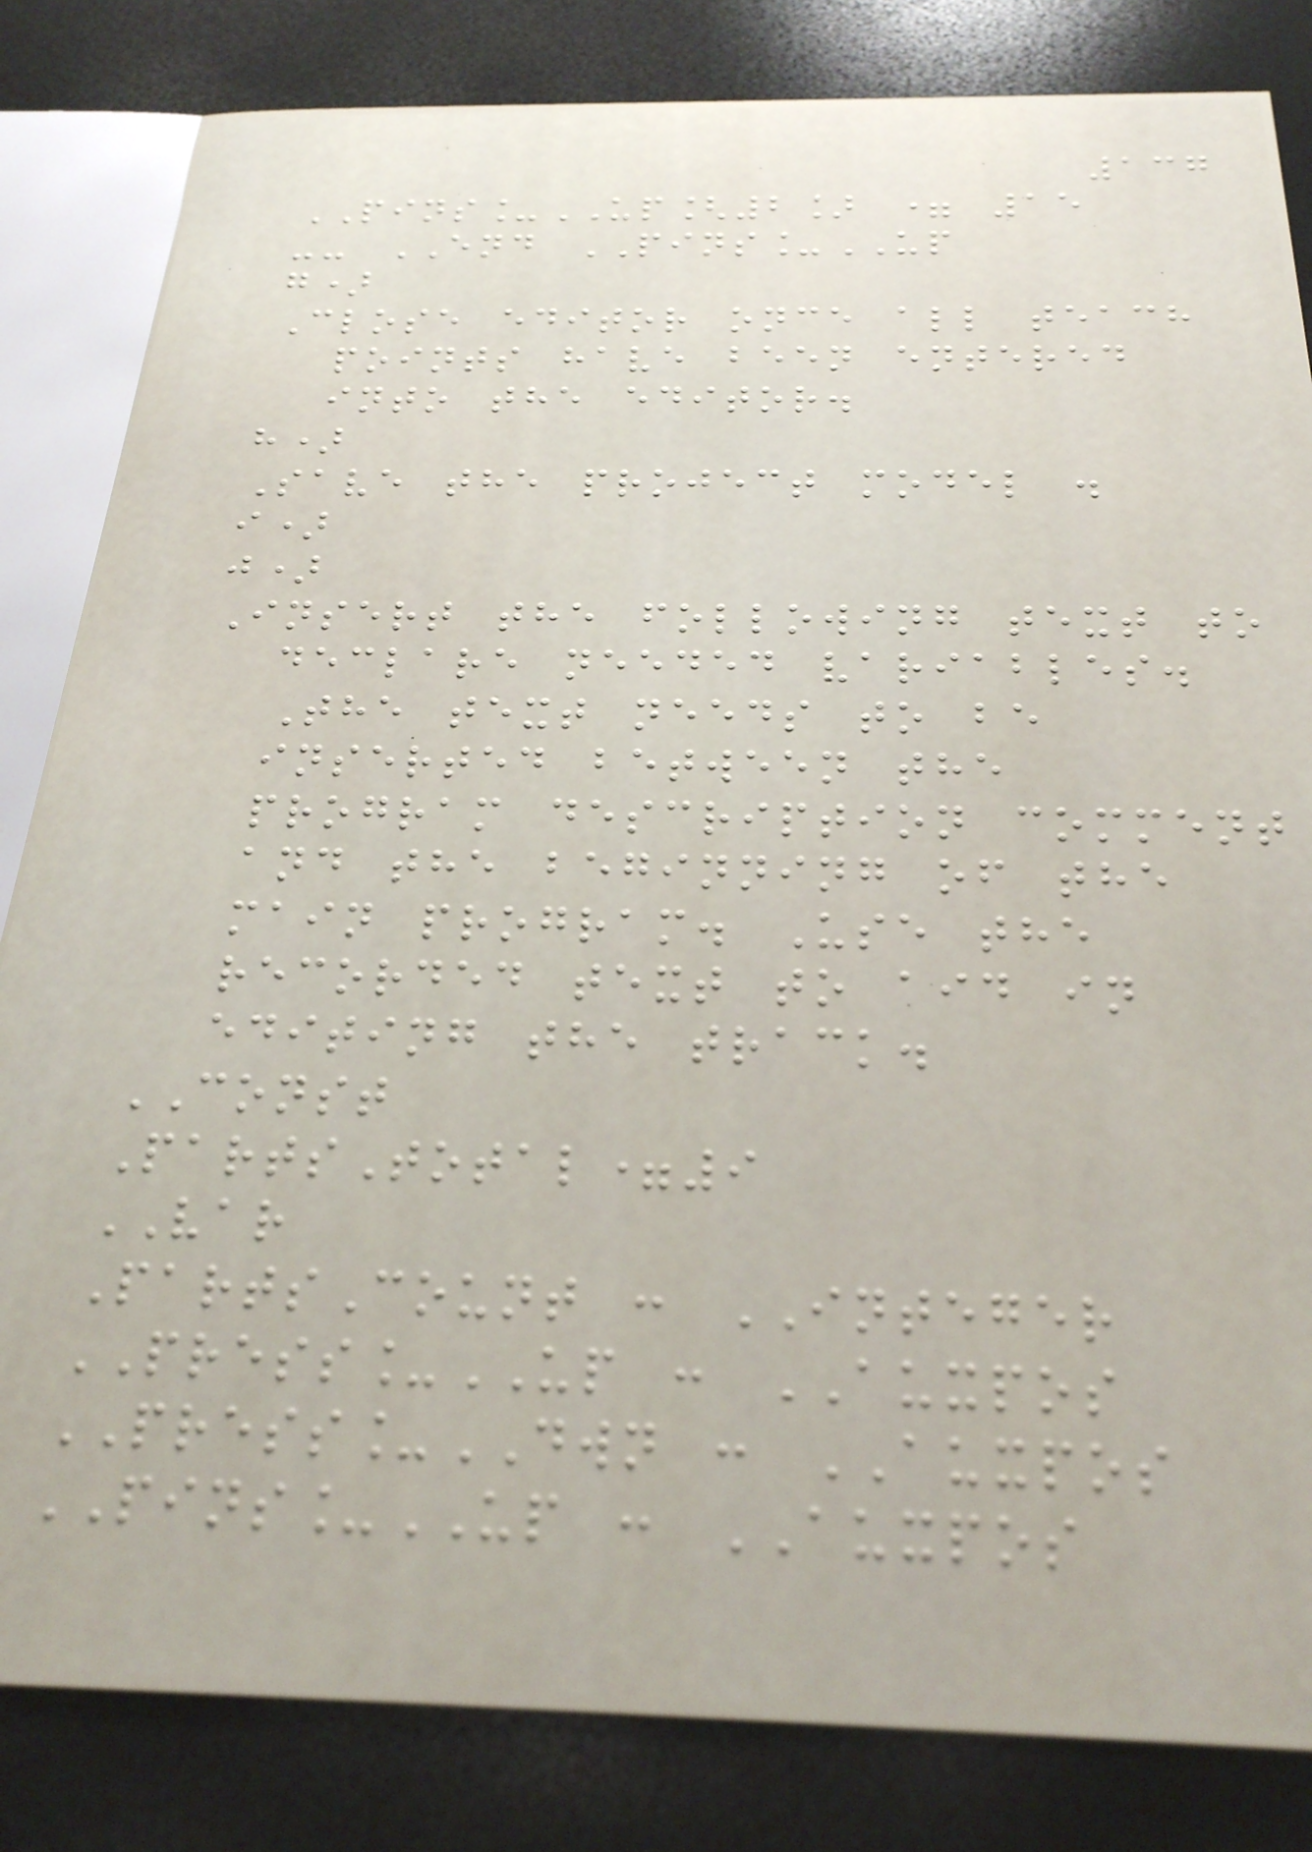137
PINS_UP[2] = 15
-- END PINS_UP
g)
Close editor once all teach
points have been entered
into the editor.
h)
Save the project model .
i)
j)
Insert the following text to
declare needed variables.
The text needs to be
inserted between the
program description comment
and the beginning of the
main program. Use the
recorded text to aid in
editing the track.
CONST
PartsTotal=9
VAR
PartsCount : INTEGER
PRESS_UP : AUXPOS
PRESS_DWN : AUXPOS
PINS_UP : AUXPOS
